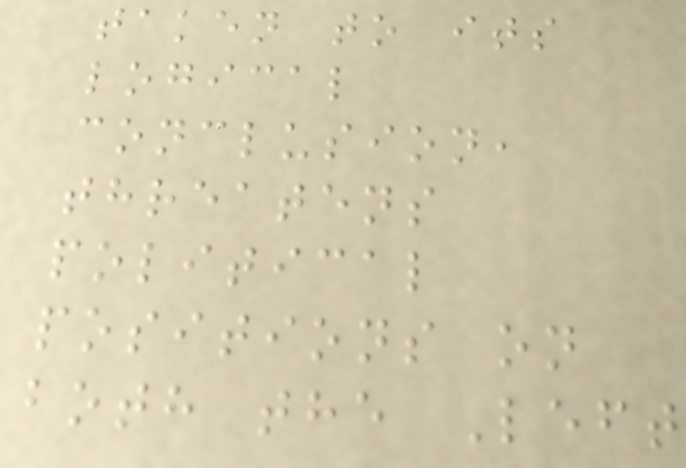taken to its
logical
conclusion,
threatens
political
positions on
both the Left
